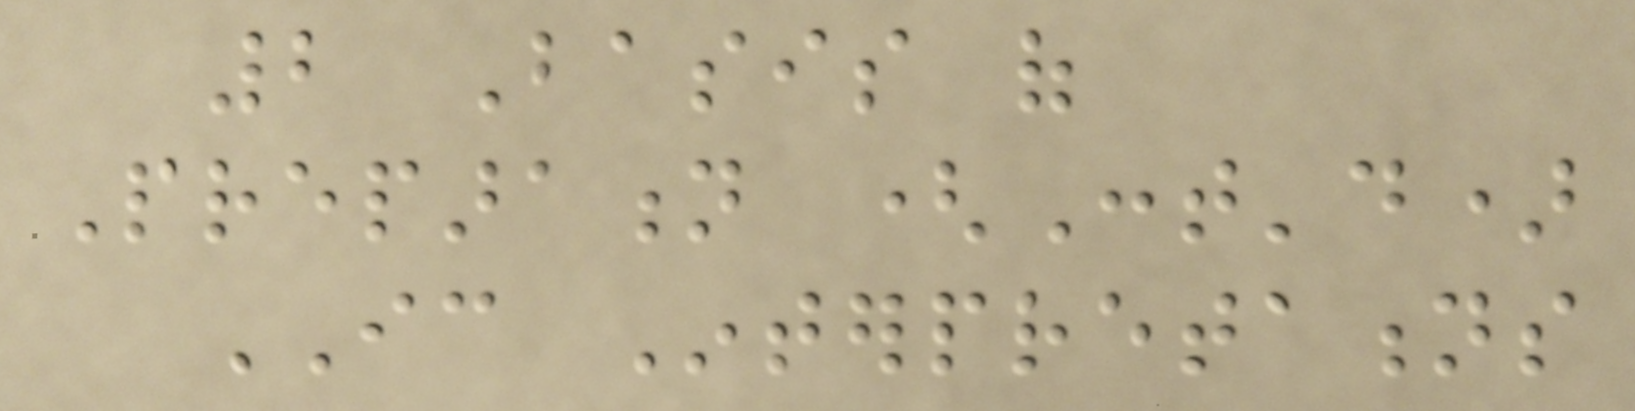2 Basis of
Preparation (Cont'd)
IC Interpretations
